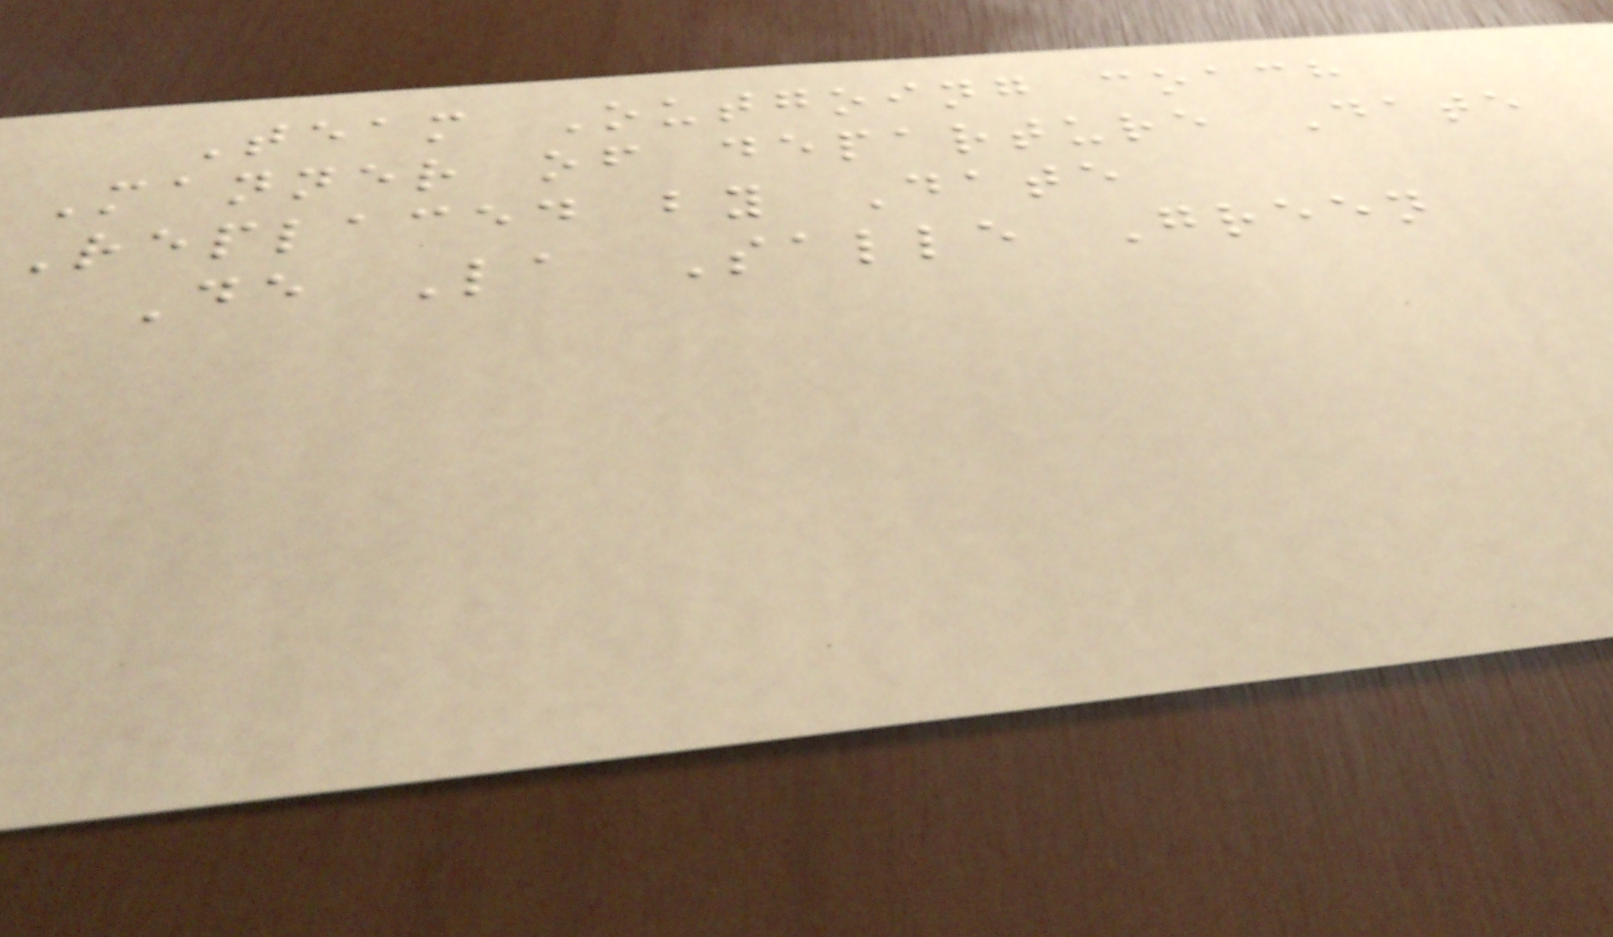Team Outgoing coach
Manner of departure Date
Replaced by Date
De La Salle Green
